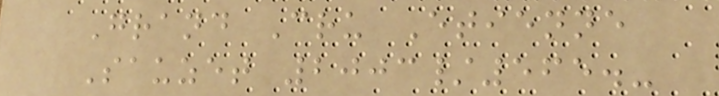Grand Cru Etienne
Sauzet 2003/565.-
